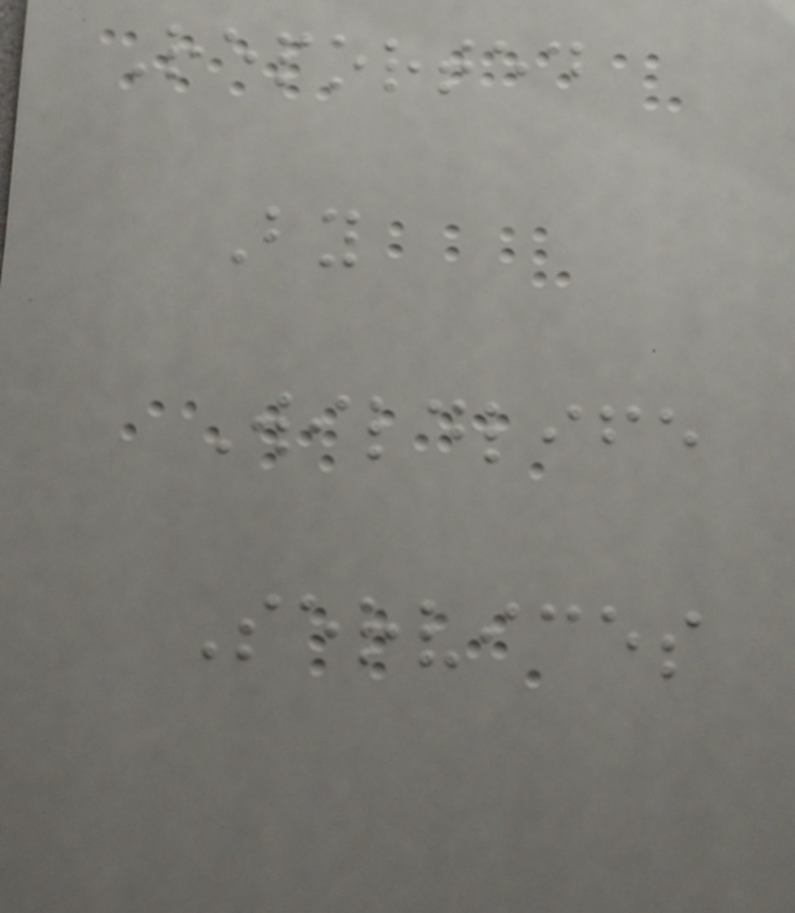Reported
By
Wildlife
Services
